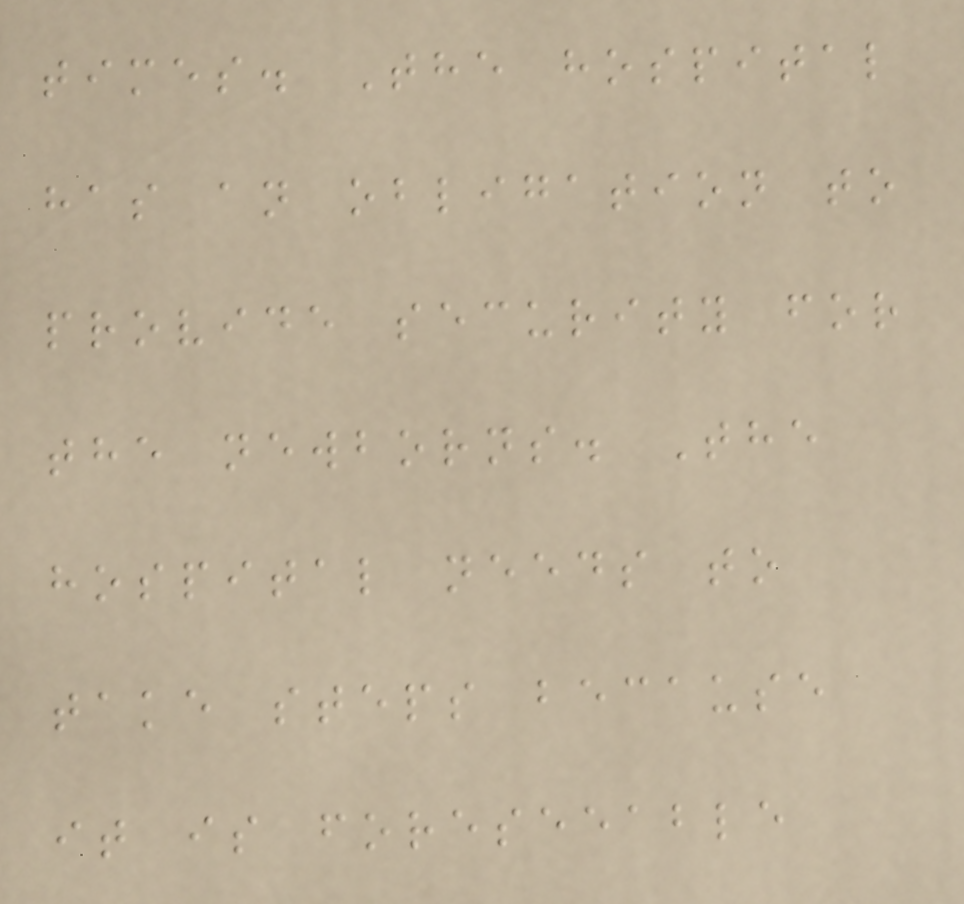times. The hospital
has an obligation to
provide security for
the newborns. The
hospital needs to
take steps because
it is foreseeable
